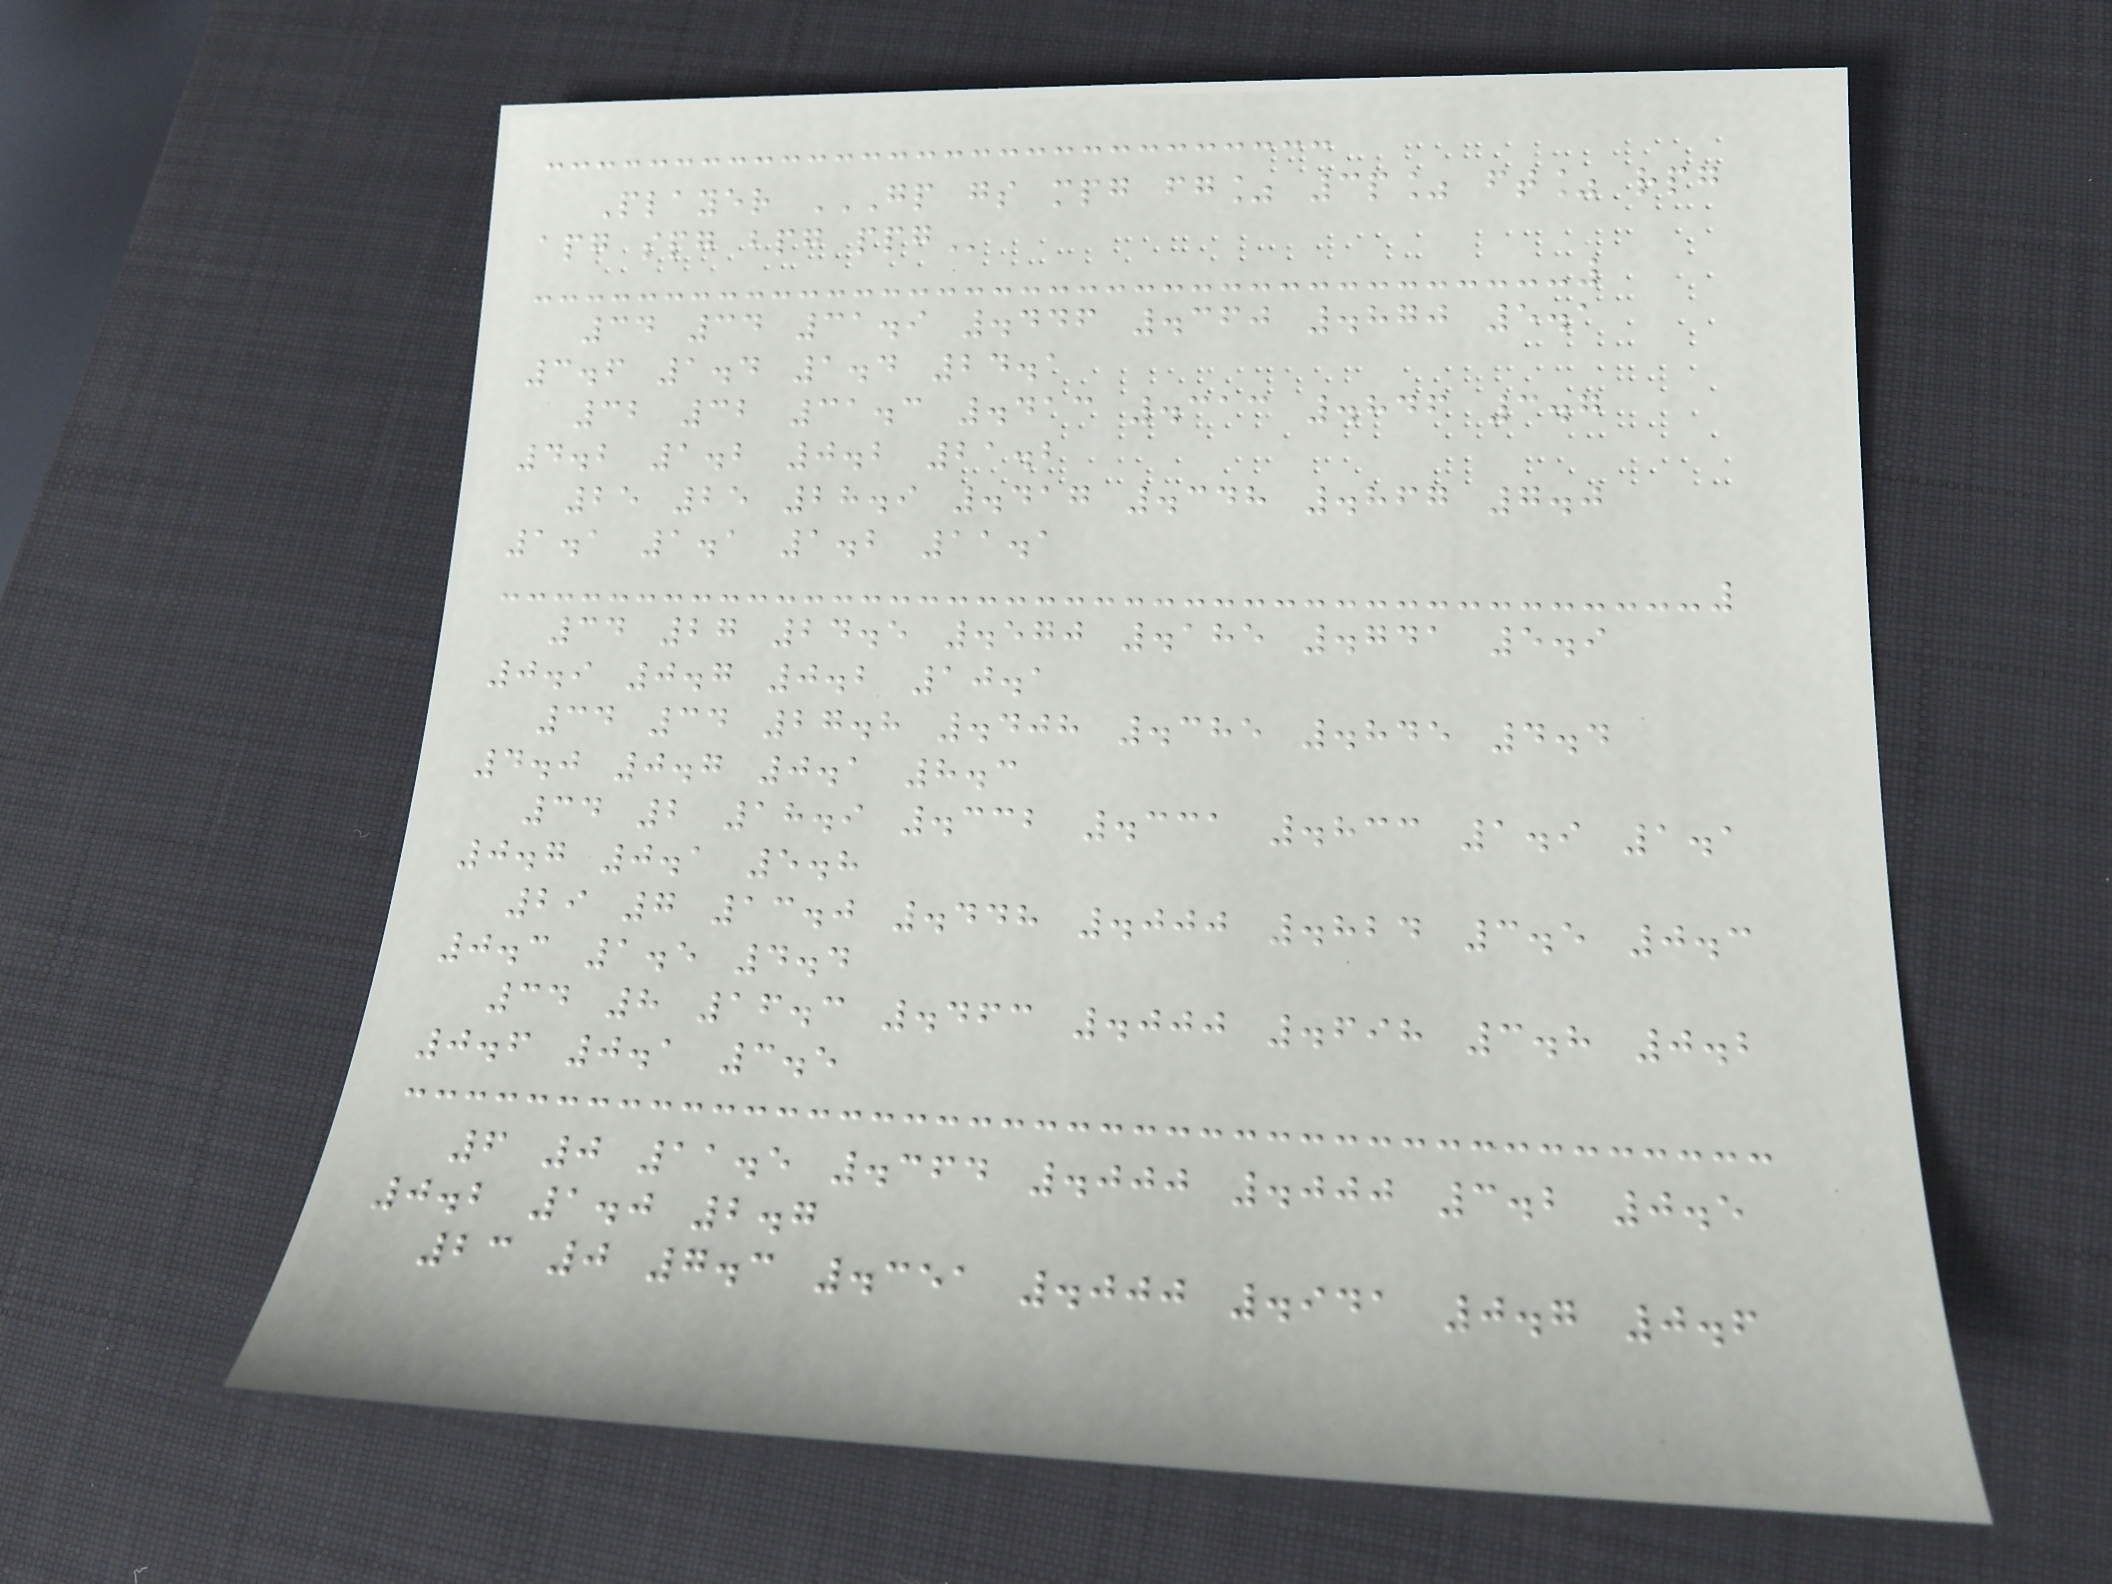Player GP GS MPG FG% 3P% FT% RPG
APG SPG BPG PPG
34 34 31.9 .446 .360 .870 5.1
3.6 1.4 1.4 24.1
32 32 31.3 .413 .313 .846 3.7
4.2 1.2 0.2 21.2
25 25 28.9 .417 .348 .867 7.0
1.1 1.1 1.2 11.1
34 27 24.5 .570 .185 .741 5.9
0.9 0.7 0.2 10.1
34 34 27.8 .408 .385 .845 4.4
4.0 0.7 0.1 8.3
34 2 18.9 .332 .331 .833 1.9 1.1
0.7 0.1 5.8
29 7 13.0 .448 .000 .824 3.5 0.3
0.3 1.5 4.4
34 8 16.3 .463 .000 .698 3.8 0.2
0.6 0.1 3.5
6 0 11.5 .364 .000 .000 3.2 0.5
0.2 1.0 2.7
23 0 7.3 .351 .000 .941 0.7 0.6
